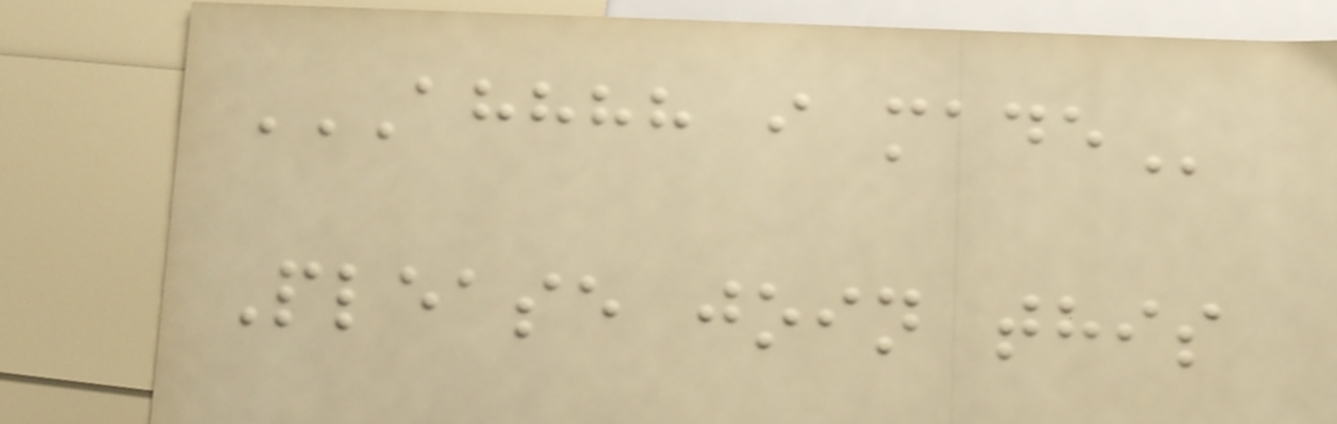AHHHH I MADE
Please join this
